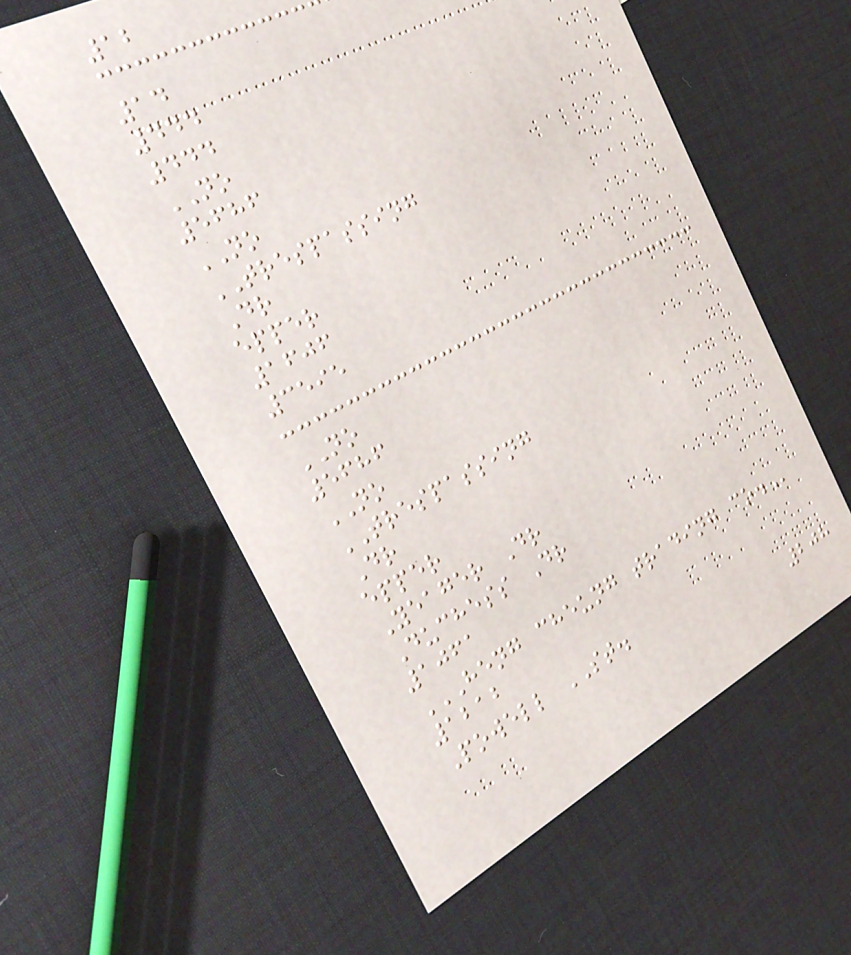12
14
444
444
NO
5686
NO
TRESPASSING
Dr
epper
1606
3595
NO
5686
NO
TRESPASSING
Dr
epper
Yeager Dr
Duchess Dr
1061
HENG CHEUNG TRADING CO.
1212
Powell ST.
208
